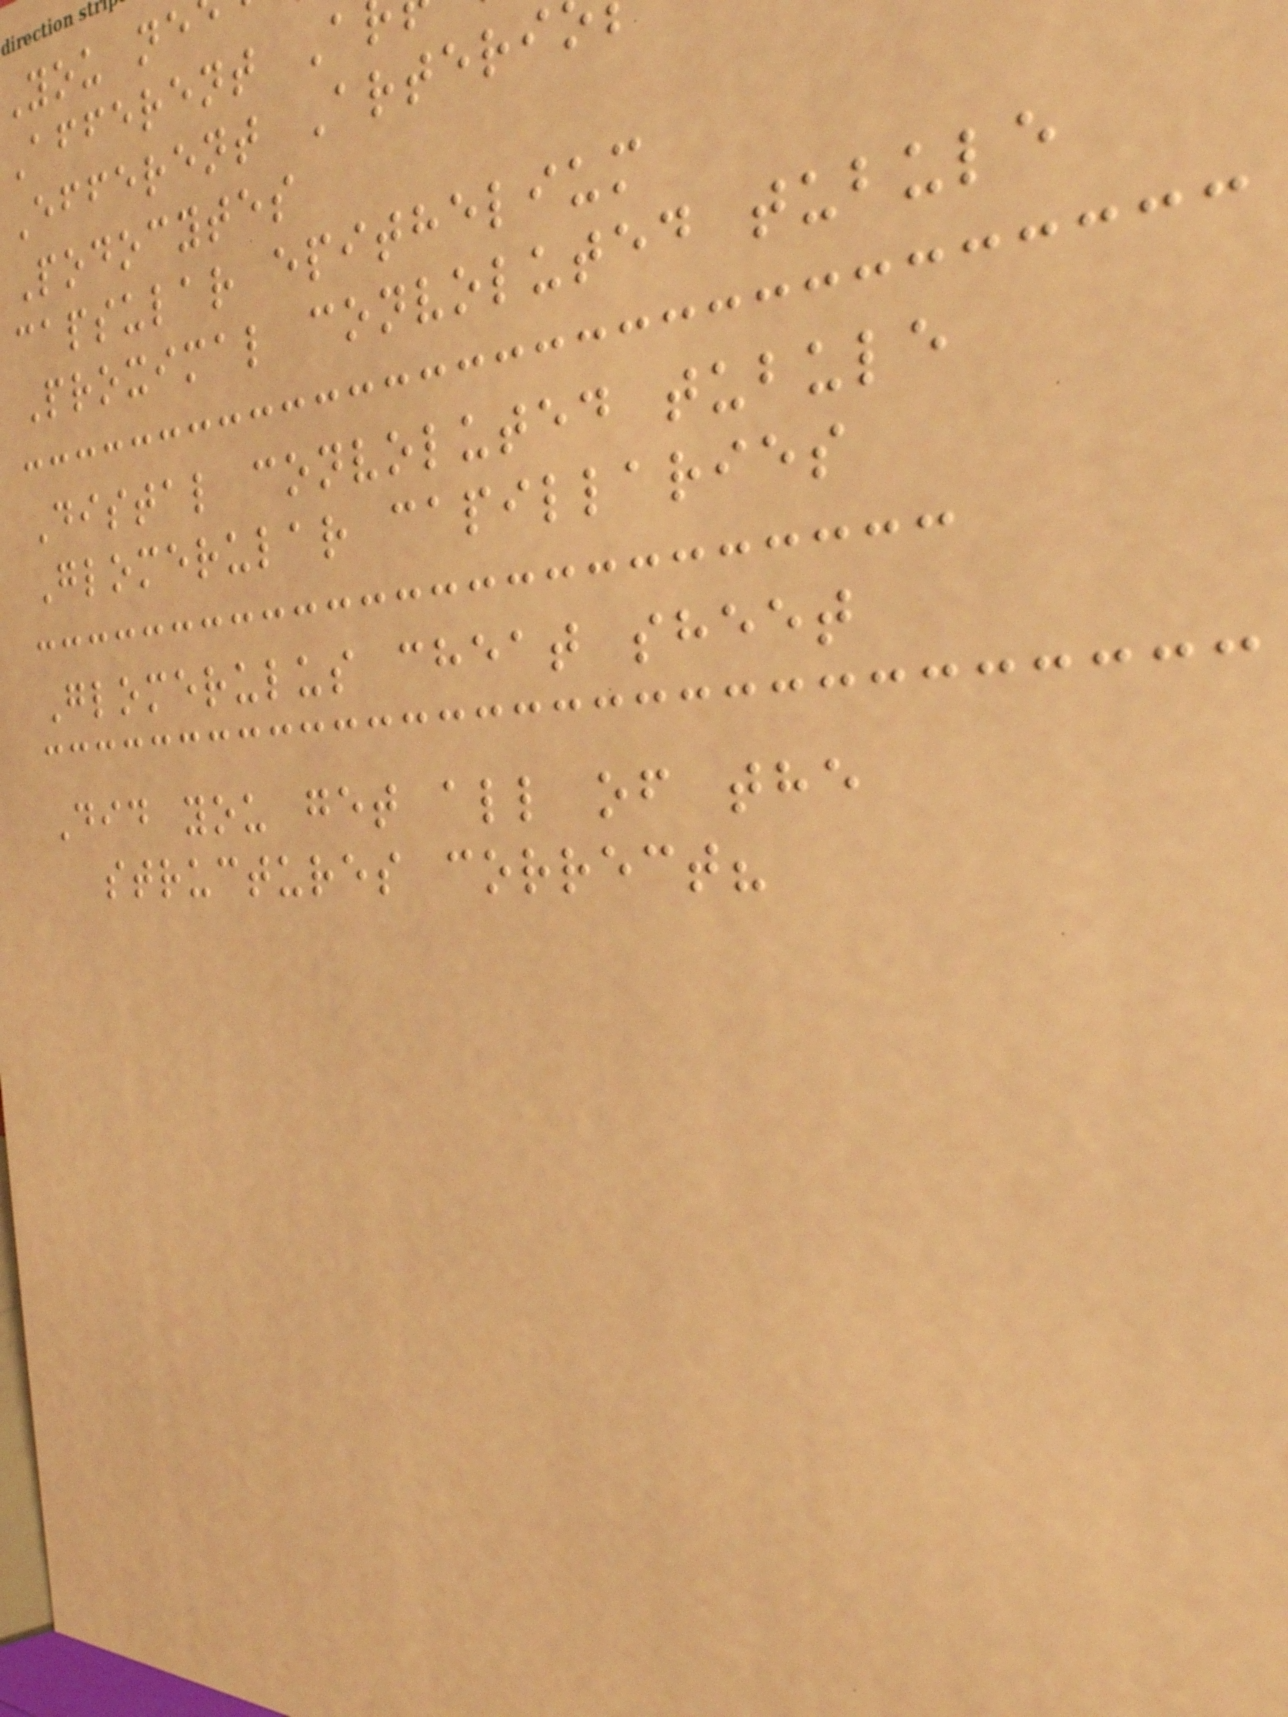You ne
Afferent A
Efferent Arteri
Podocytes
capsular epithelium
Proximal convoluted tubule
Distal convoluted tubule
Glomerular capillaries
Glomerulus cheat sheet
Did you get all of the
structures correct?
